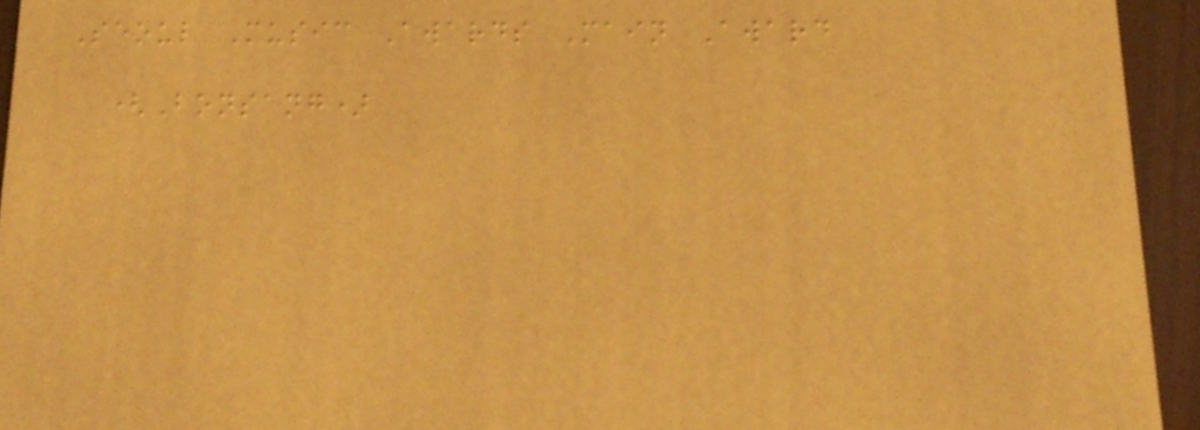Seoul Music Awards Main Award
(Bonsang)
